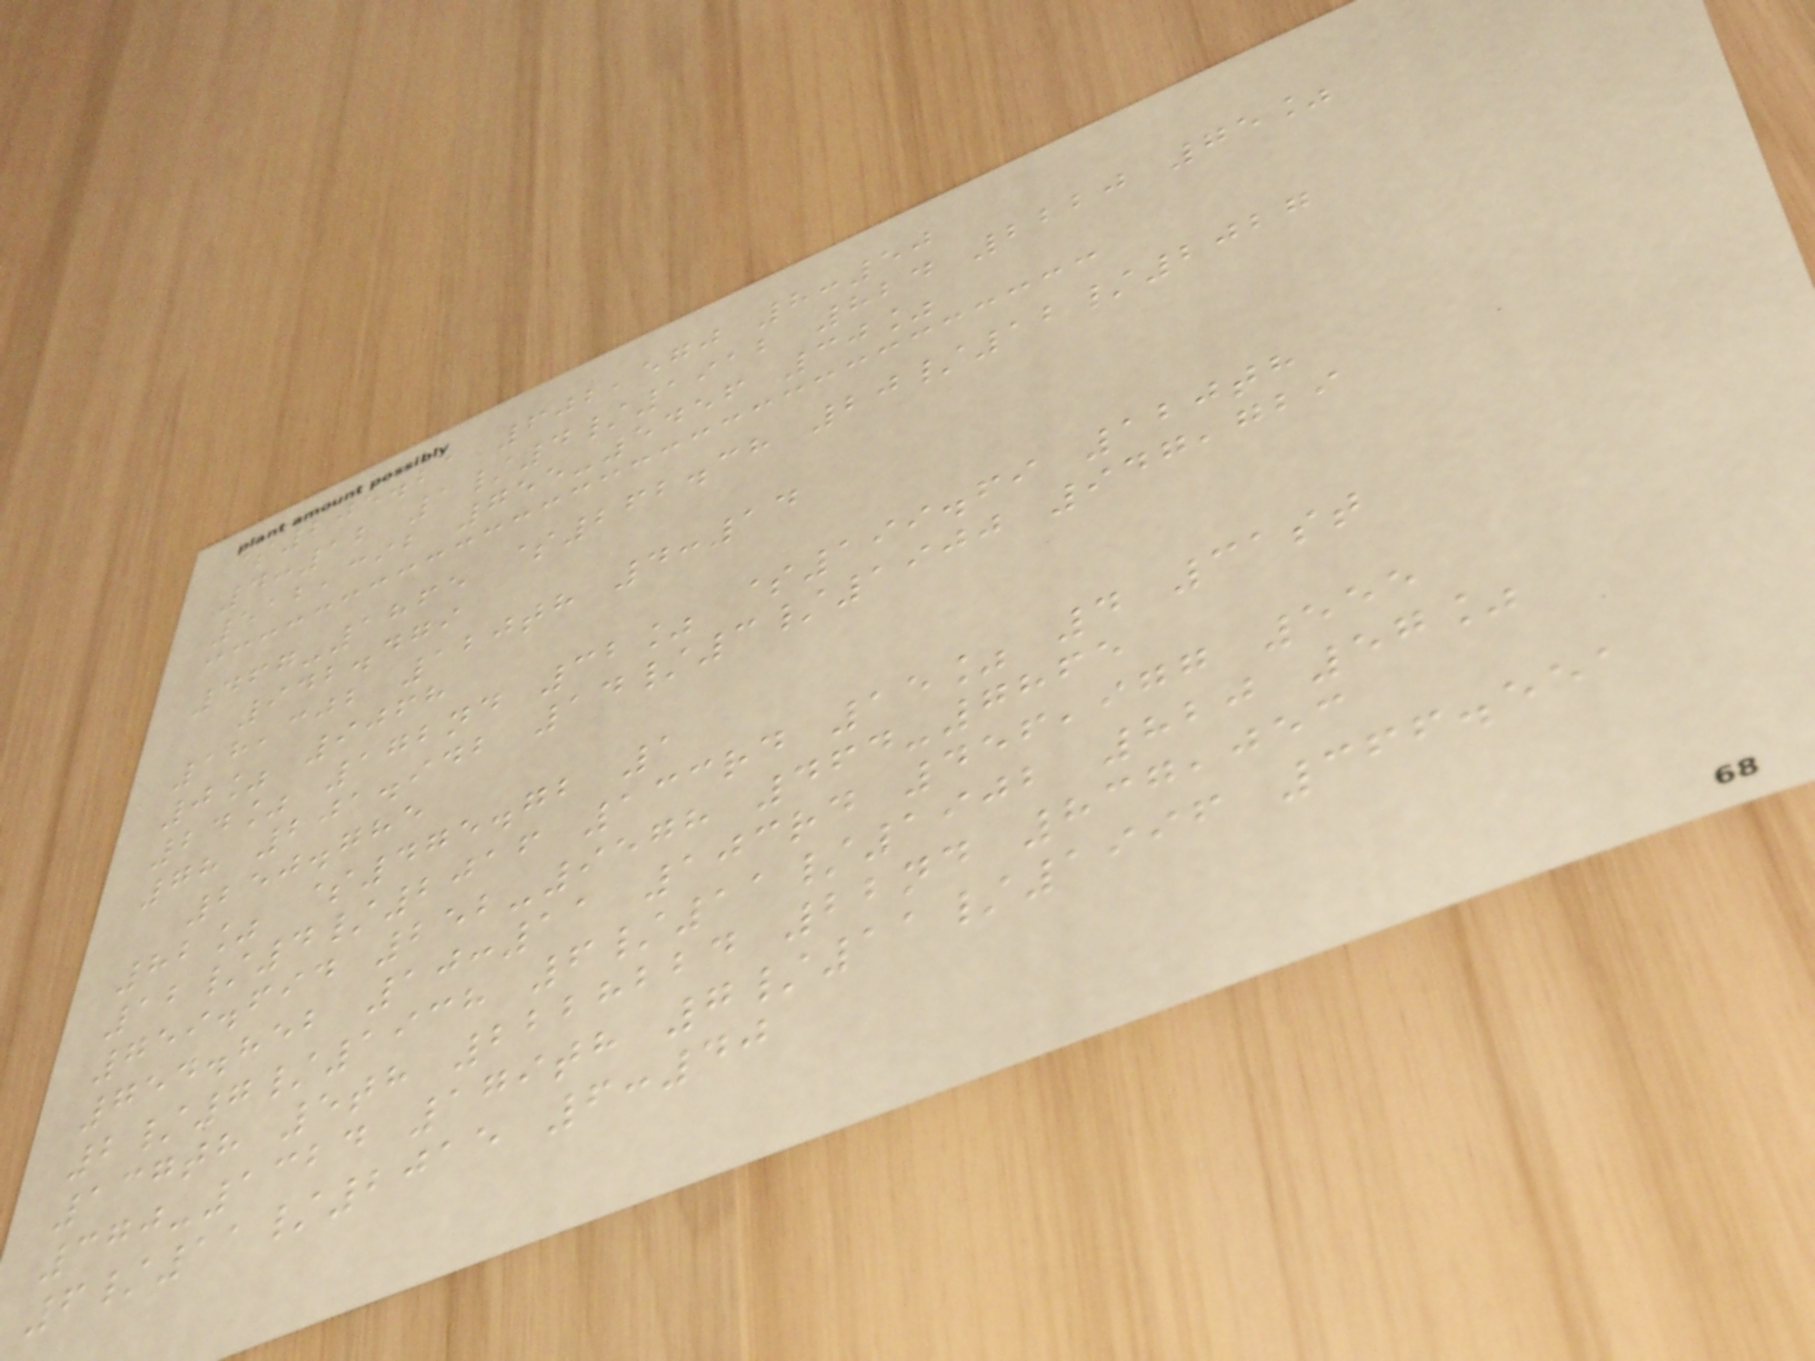$205.21 602,570 8:50
4:12 1/4/1912 824 2220 75%
512,392 755-5456 30%
467-1865 $262.38 20/12/2027
942.479
18,302 120th 4:14
0% 9068
24% 172nd 32% $199.69 120th
78 201.942 14/3/1900 947,729
250.785
82% $475.72 1
12/4/2016 133rd 15% 4 31st
759.694 252-9578 464-7865
754.852 10:11 103rd 456,977 555
2/7/1938 6/11/1902 820 57%
137th 5th 2228224 22nd 837,053
370-1324 179th 7/11/1996 366.551
6/11/2015 6:40
